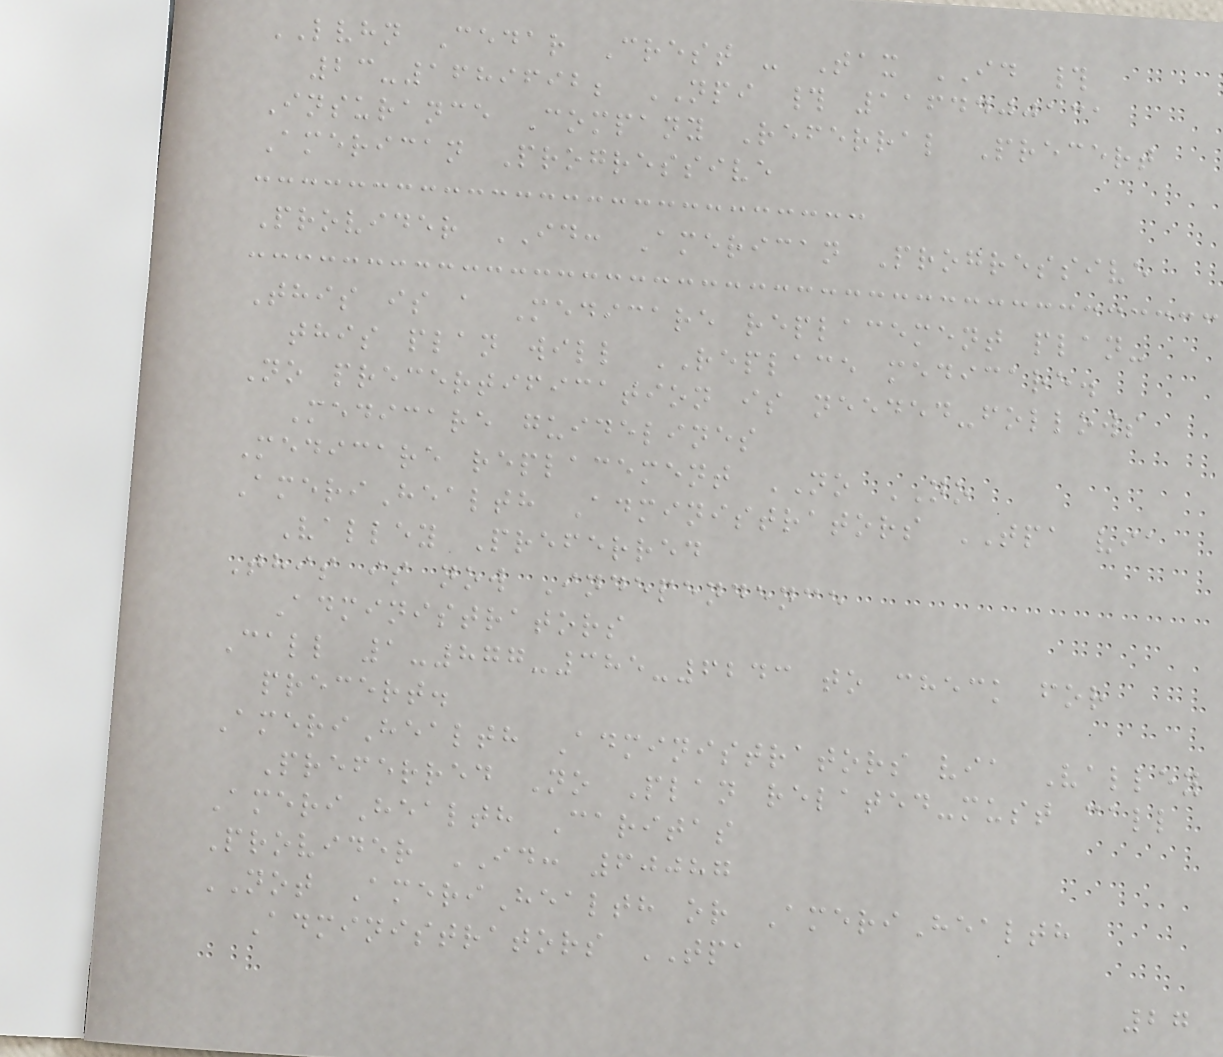LVHN Cedar Crest - Tax ID #
23-1689692; NPI # 1164400131
Insurance Company Referral Precert
American Progressive
Provider ID: American Progressive
This is a Medicare replacement plan-
this plan will REPLACE medicare.
No precertification is needed-follows
Medicare guidelines
Medicare replacement NO NO
AmeriHealth Administrators TPA via
Valley Preferred
This is now Independence
Administrators
Call 1-877-385-6243 to check for
precert.
AmeriHealth Administrators via Valley
Preferred No Plan related-must call
AmeriHealth Caritas
Provider ID: 60087
NOT AmeriHealth or AmeriHealth
Administrators TPA
27
